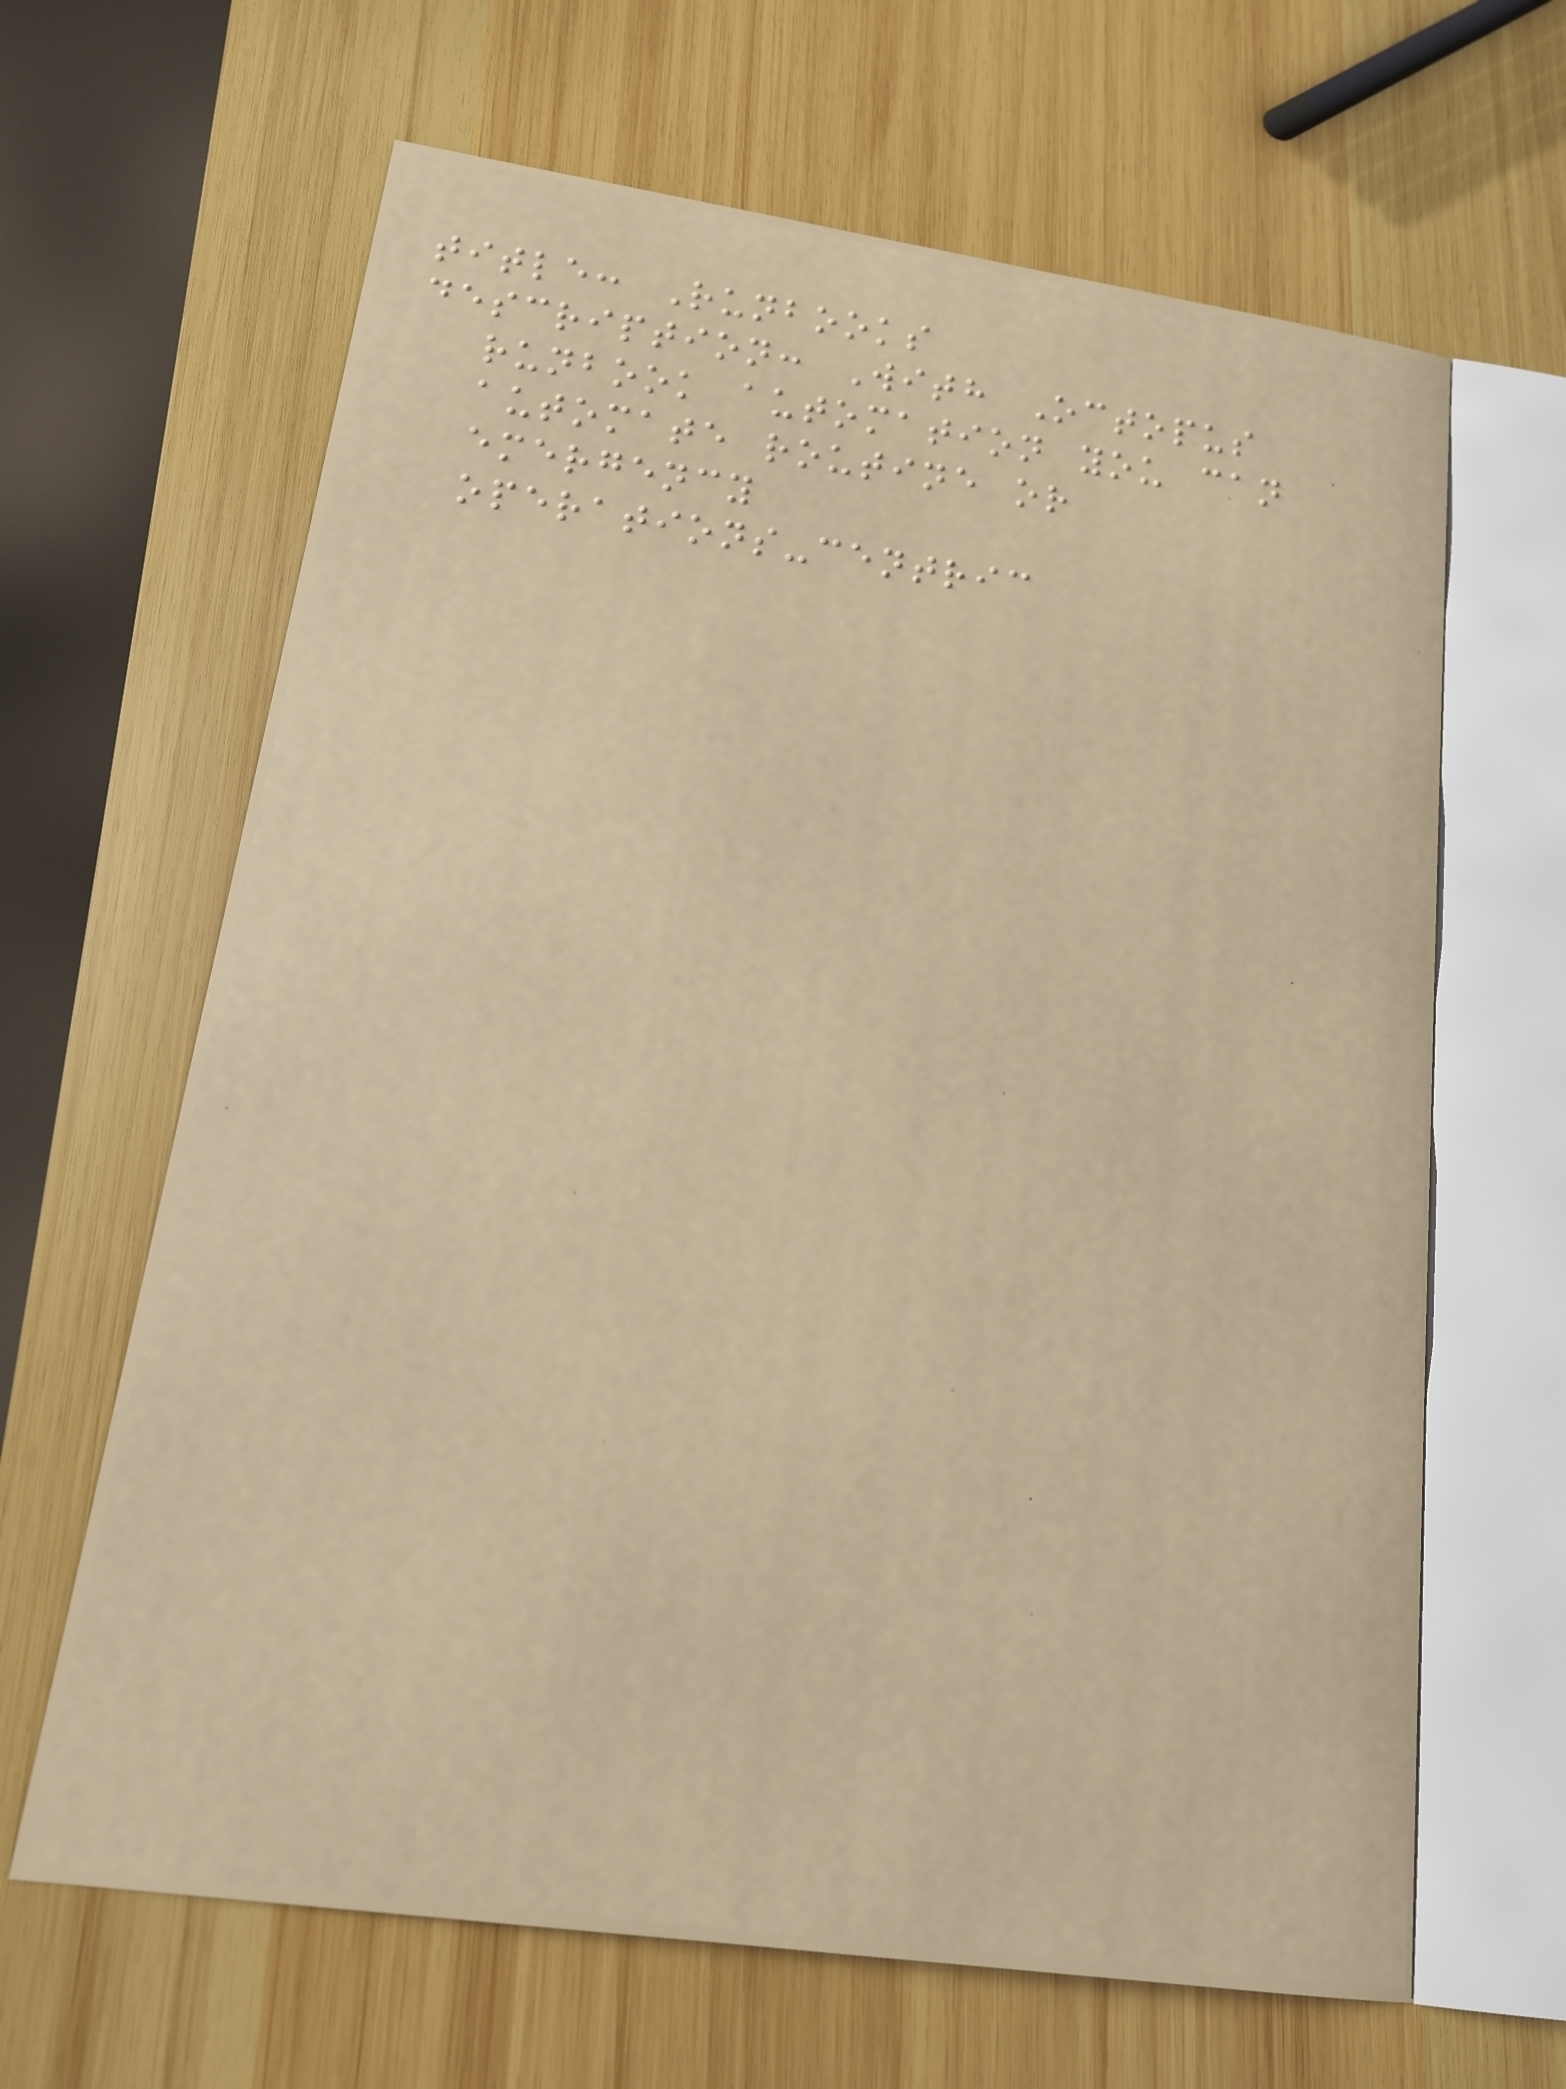title: Runbooks
description: With Octopus
runbook automation you can
automate routine or
emergency
operations-centric
